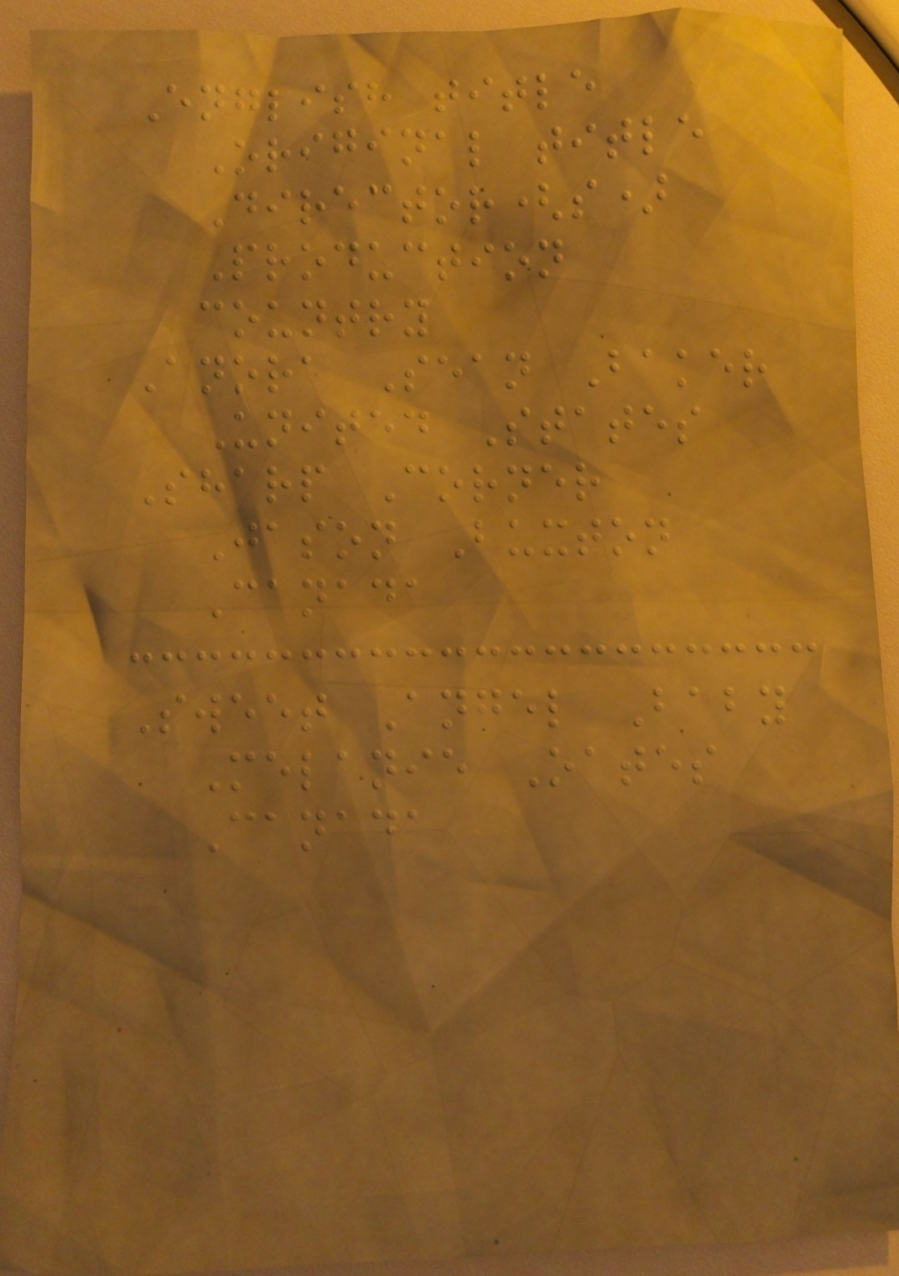English title
Original title
Director(s)
Production
country
Anora Sean Baker
United States
Sharp Corner
Jason Buxton
Canada
Sweet Angel Baby
Melanie Oates
Canada
